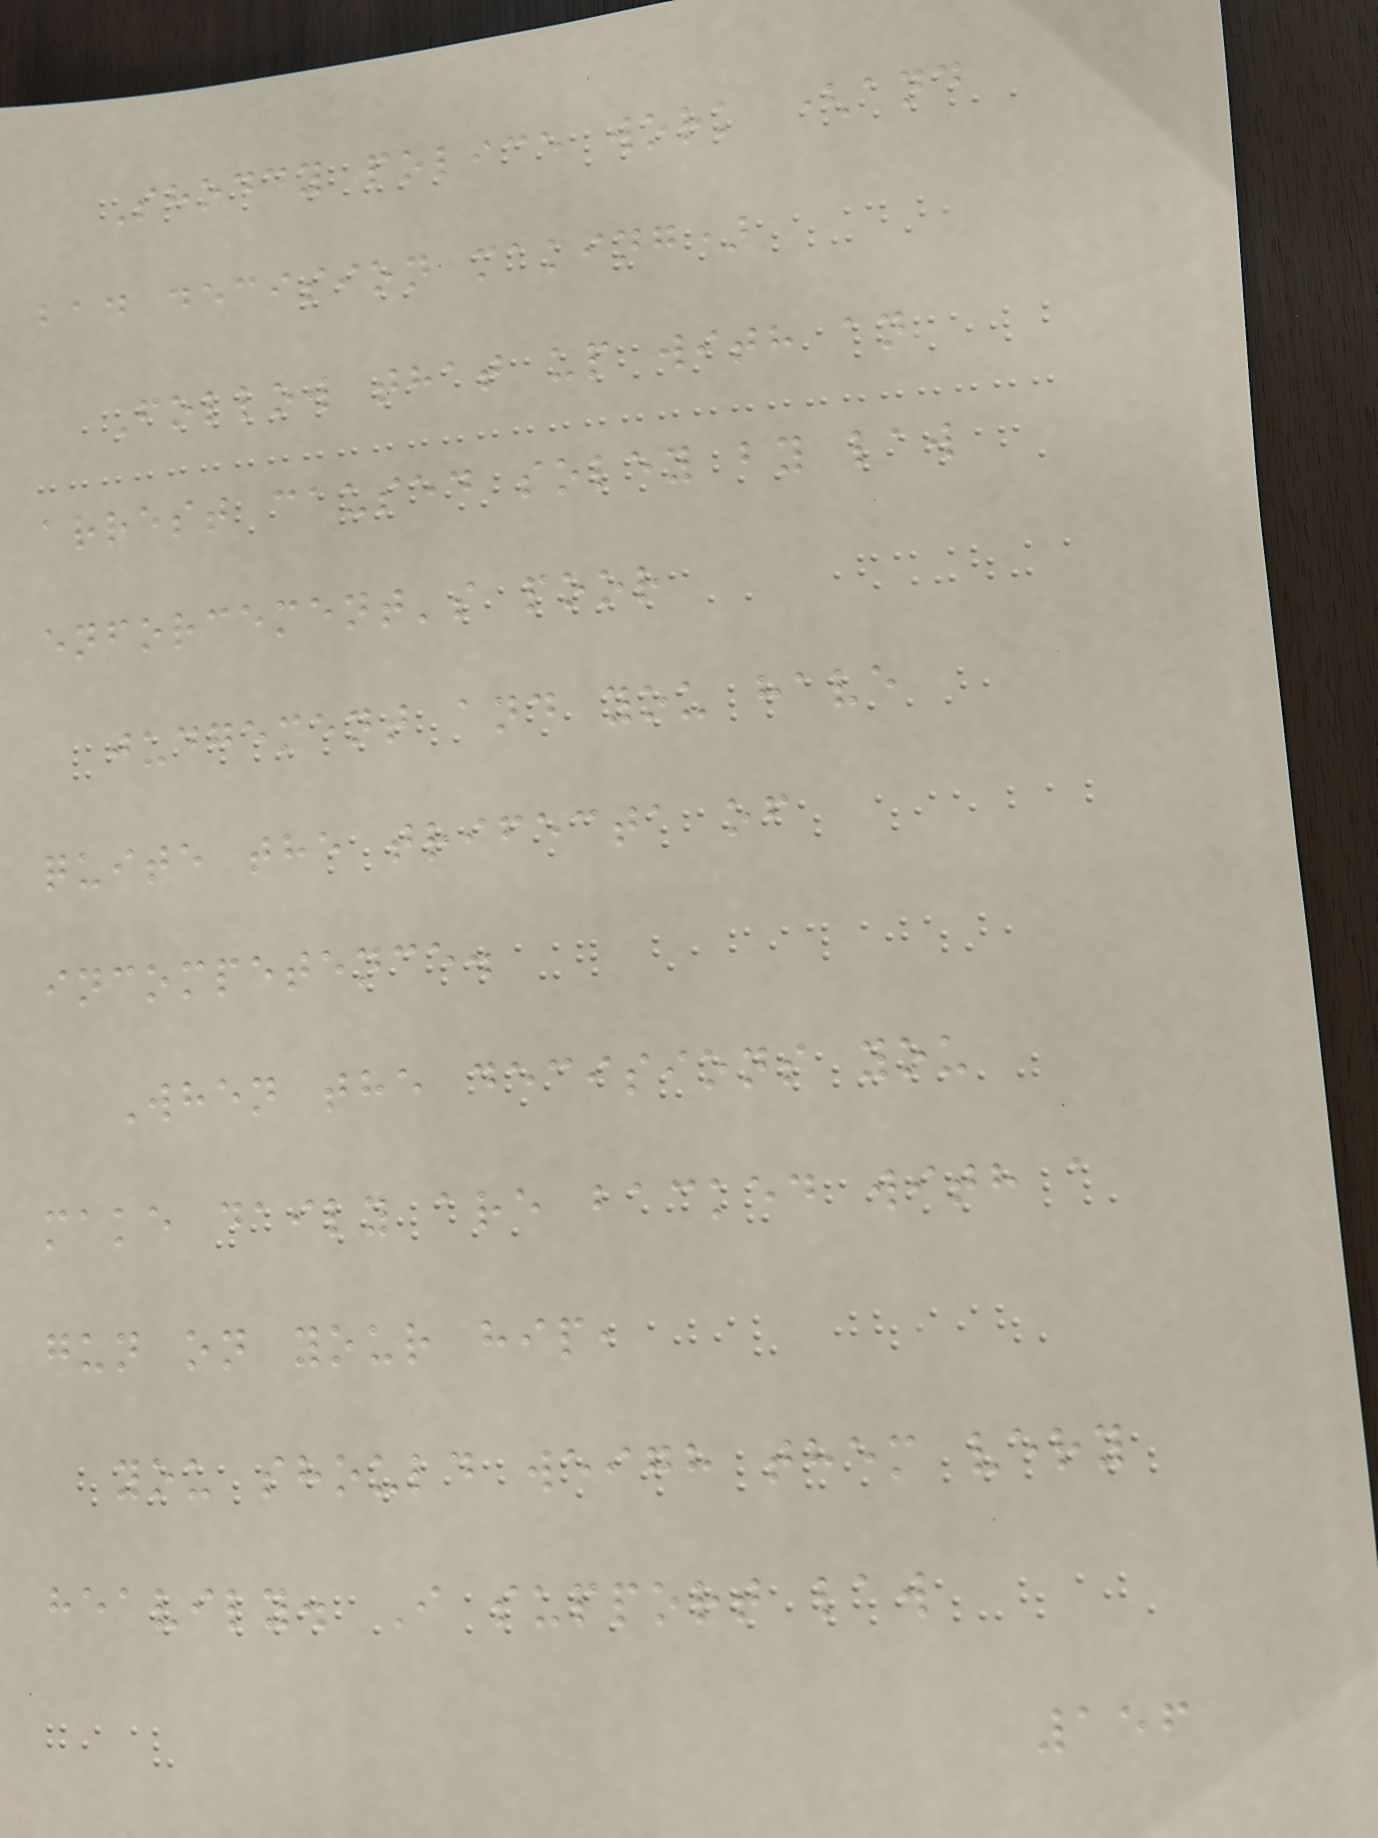Shoddy police work (and
bad decision making)
Follow that up with an
arrest caused soley by law
enforcement's poor
judgement and you have
quite the trifecta of
incompetence.
When the decisions you
make daily are backed with a
gun on your hip,
you should weigh them very
heavily. I support law
156
